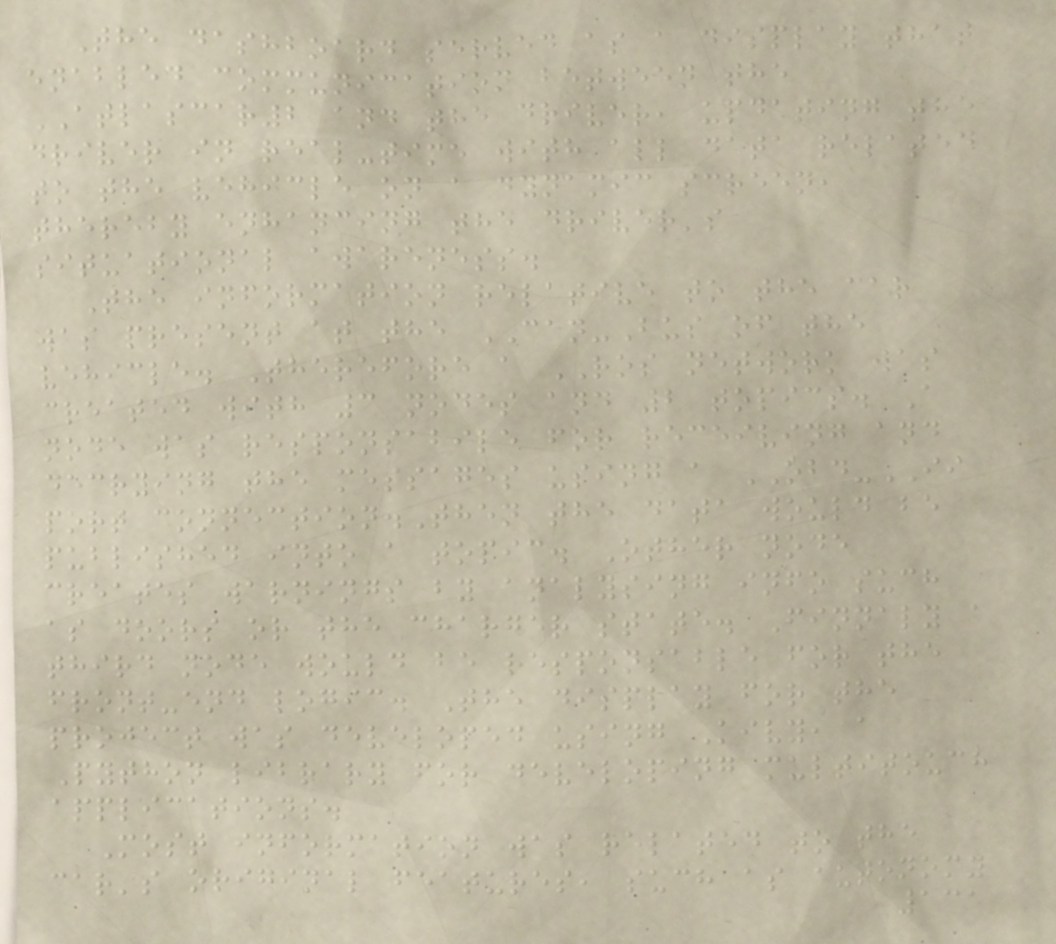The dashboard served as a display that
enabled communication between the
ATLASCAR2 and the driver, updating the
driver in real-time with all data related
to the vehicle on a dynamic screen,
thereby enhancing the driver's
situational awareness.
The information relative to the car
was present at the CAN-Bus of the
vehicle. Therefore a ROS network was
created with 3 nodes and 2 topics. A
node was responsabile for receiving and
decrying the messages using a OBD-II
port connection.Then the data would be
published into a topic. Other node
creates warnings by analysing info such
as doors or the charger state. Finnaly a
third node would be responsable for the
front-end logic. The display for the
project was developed using Kivy, a
Python library for developing multitouch
applications.
Most information was related to the
car's original features, such as autonomy
131
